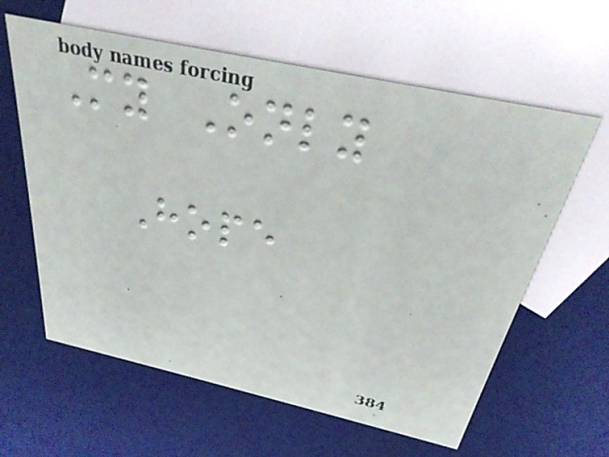My Only
Hope
